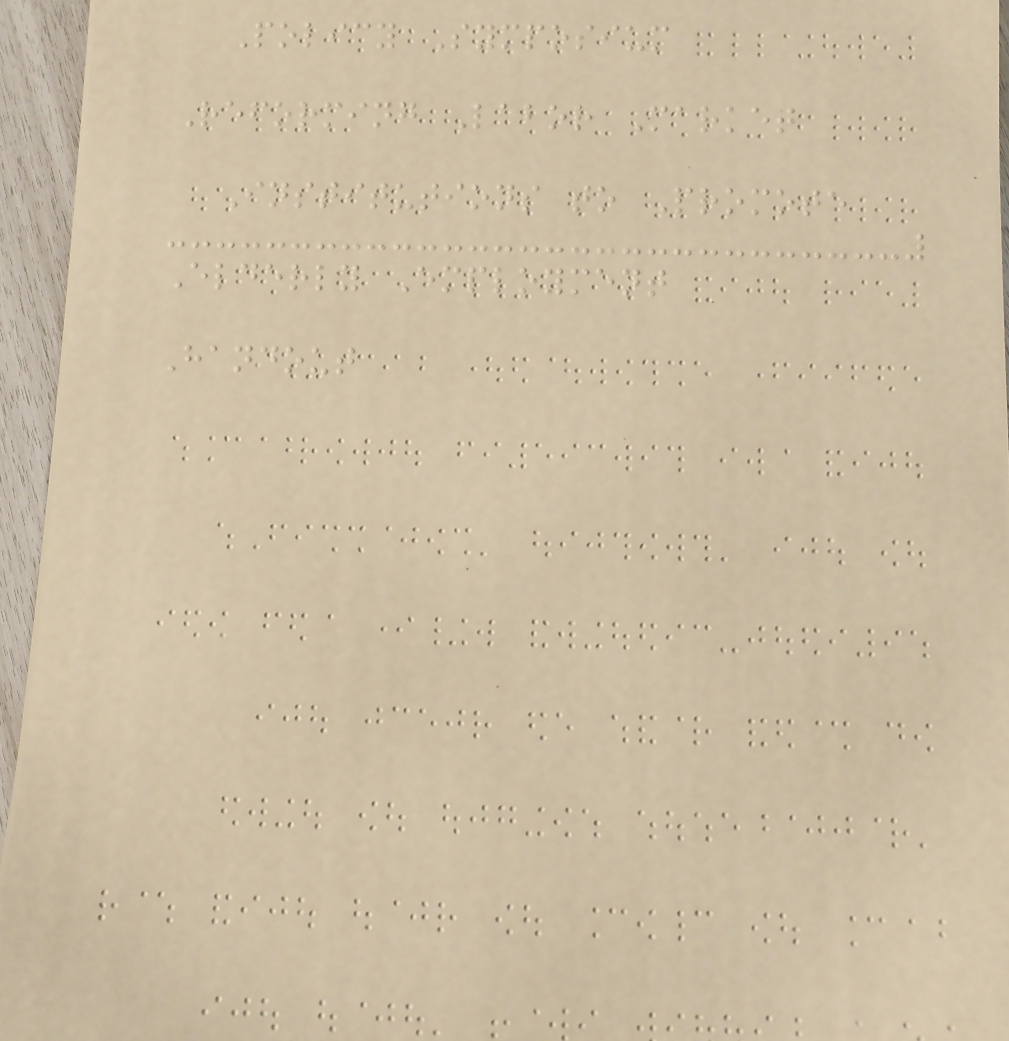Policy Symposium
Reforming Labor Market
Institutions to Promote
Elderly Employment
Handout
